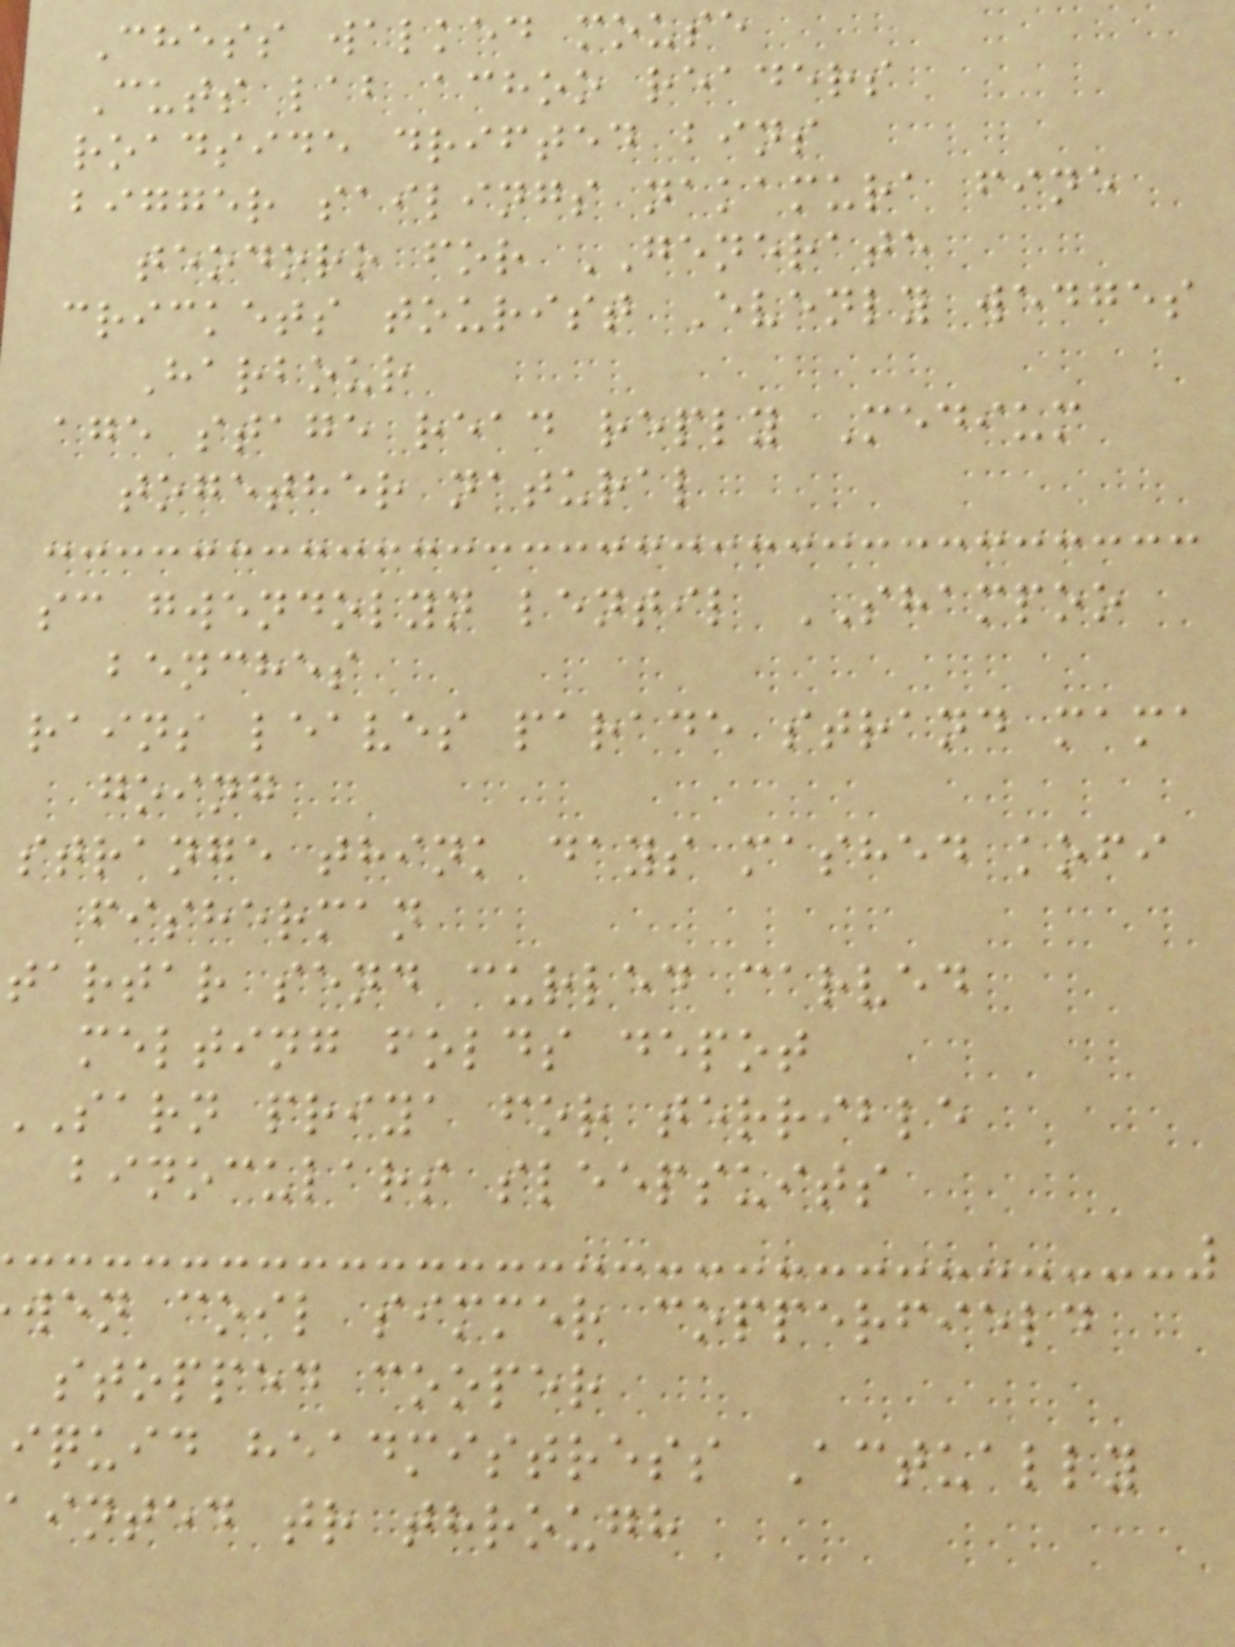Chess walked mouse
Cuts lab achoo readers
roadside drifted bins
bigger sailings nakamura fine
teodoro for GENERATE
crickets tourist Evenly wedges
Harbour
age stage read reply Medium
together natural
sc gwendolyn lentil SHAMPOO
benches
rains leaves parade strand mama
going
strange think days mashed kofi
fisherman
tartar send curled carved
melting folds depot
sarn priya for terrible
binoculars sleepsuits
wen coil simmer copperfield
stopped cooper
iquid headmistress Actually
ainted tr through
